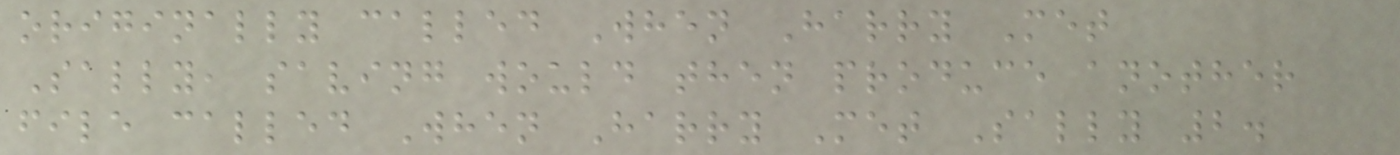originally called When Harry Met
Sally, saving would then produce another
file called When Harry Met Sally 2.
